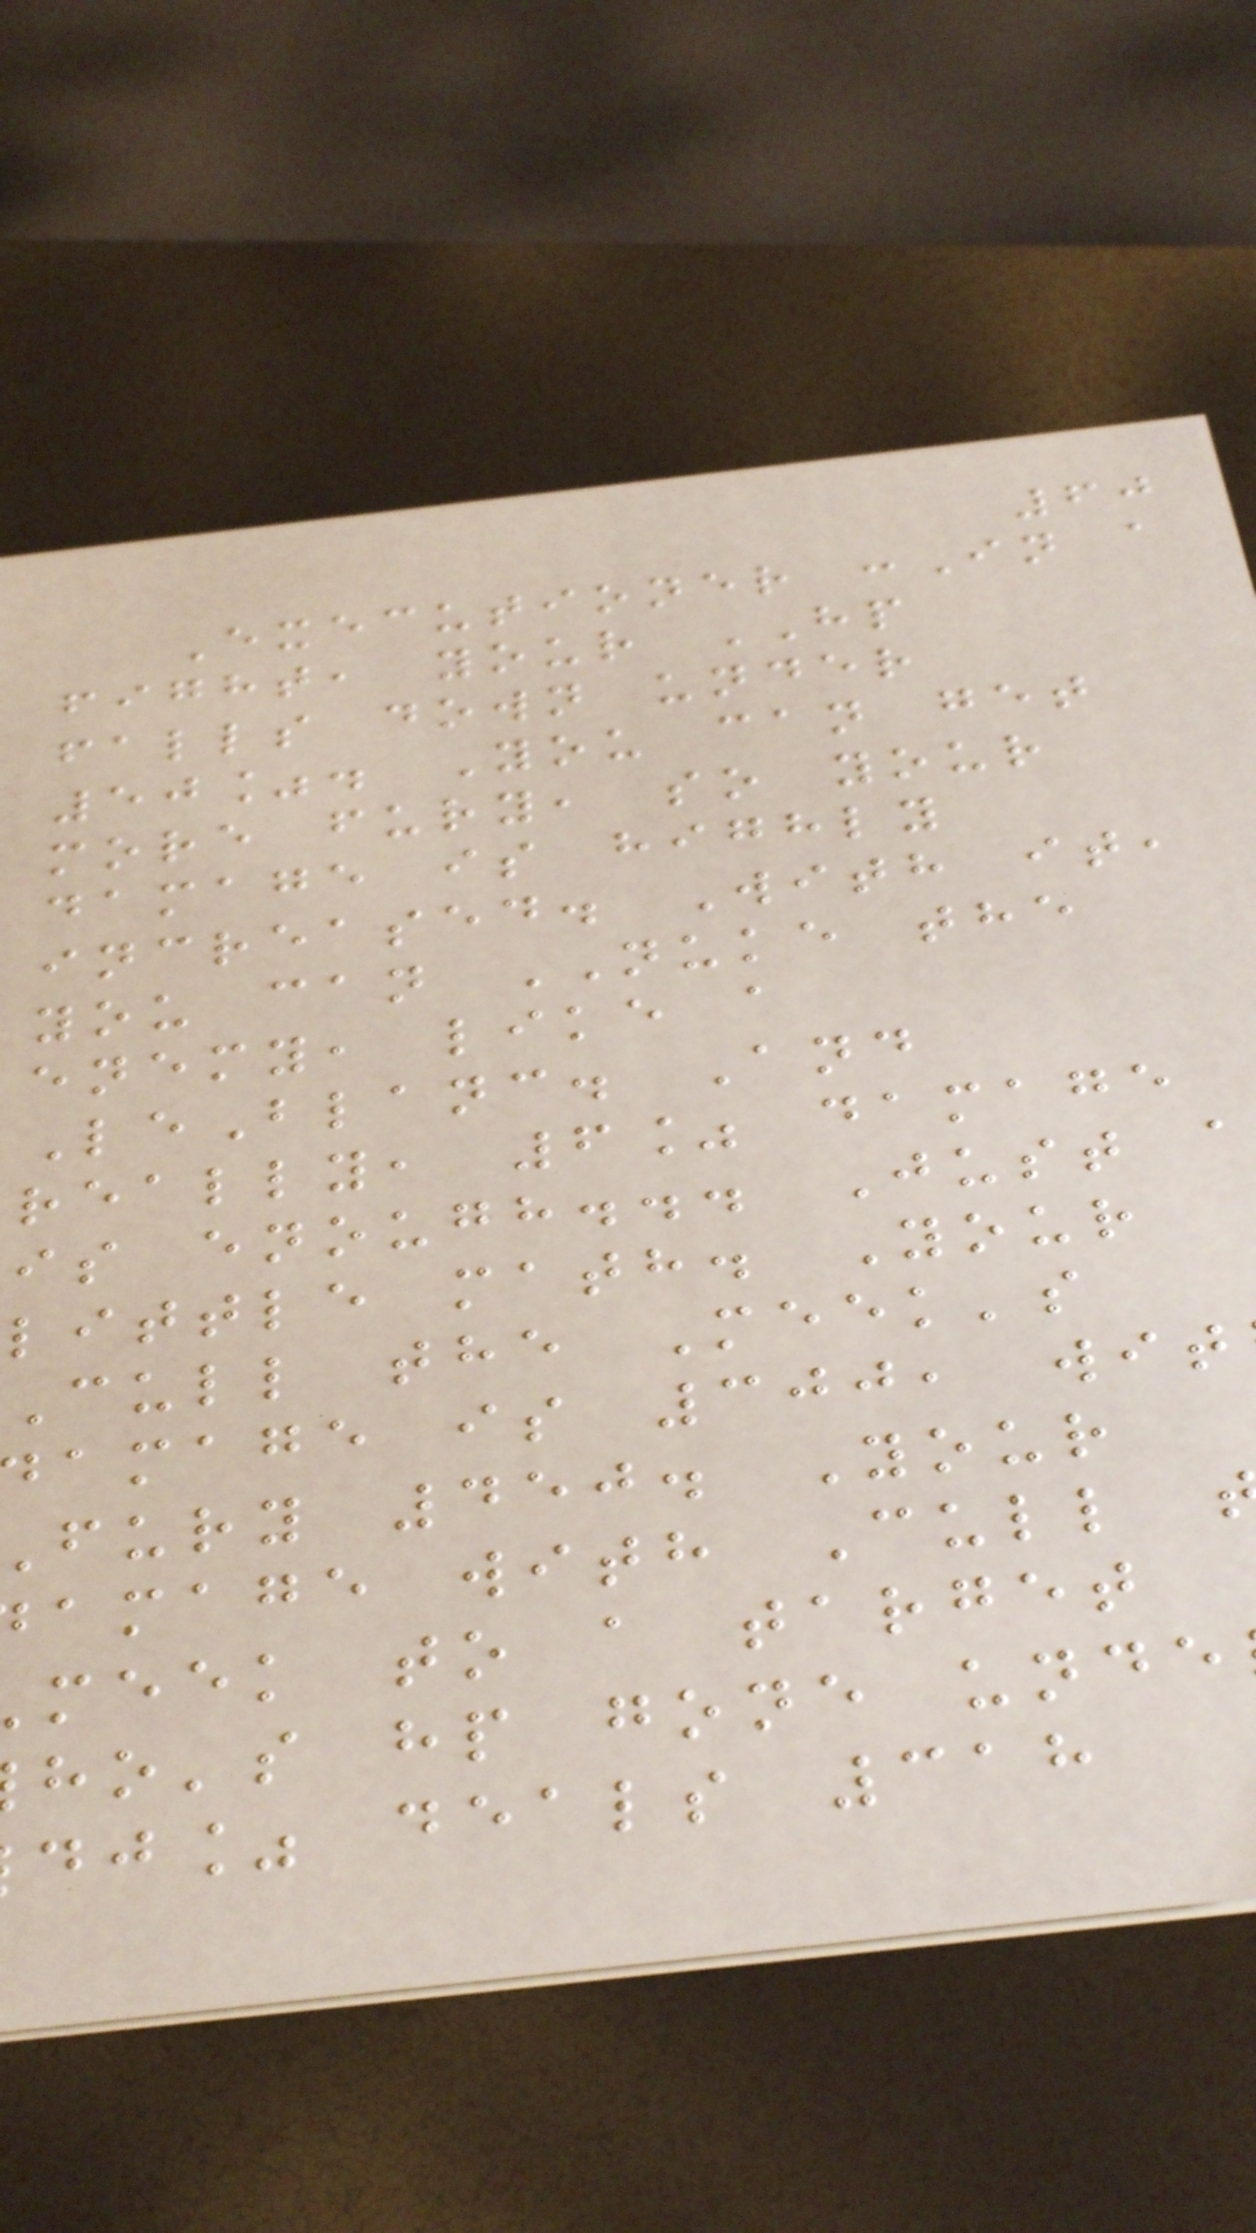60
Executioner :In a
fight, your HP
falls down under
50%. You can get
more fury, so your
damage is highly
increased. With it,
you can NUKE the
enemy, like a
LeBlanc. And
really, 6% damage
is enough... Just a
little math. Your
Cull the Meek's
amage is 300, wit
fury 450. Your
amage with Cull
meek to a target
ho's hp gone unde
dj% deals 318
